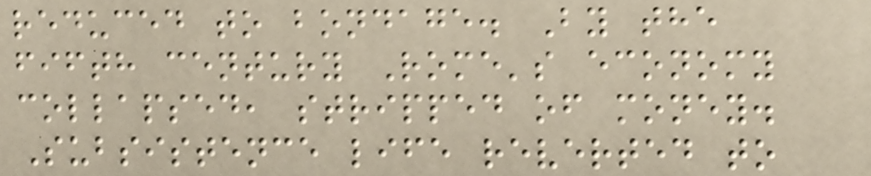reduced to bondage. By the
fifth century Rome's economy
collapsed, stripped of money.
Subsistence life reverted to
